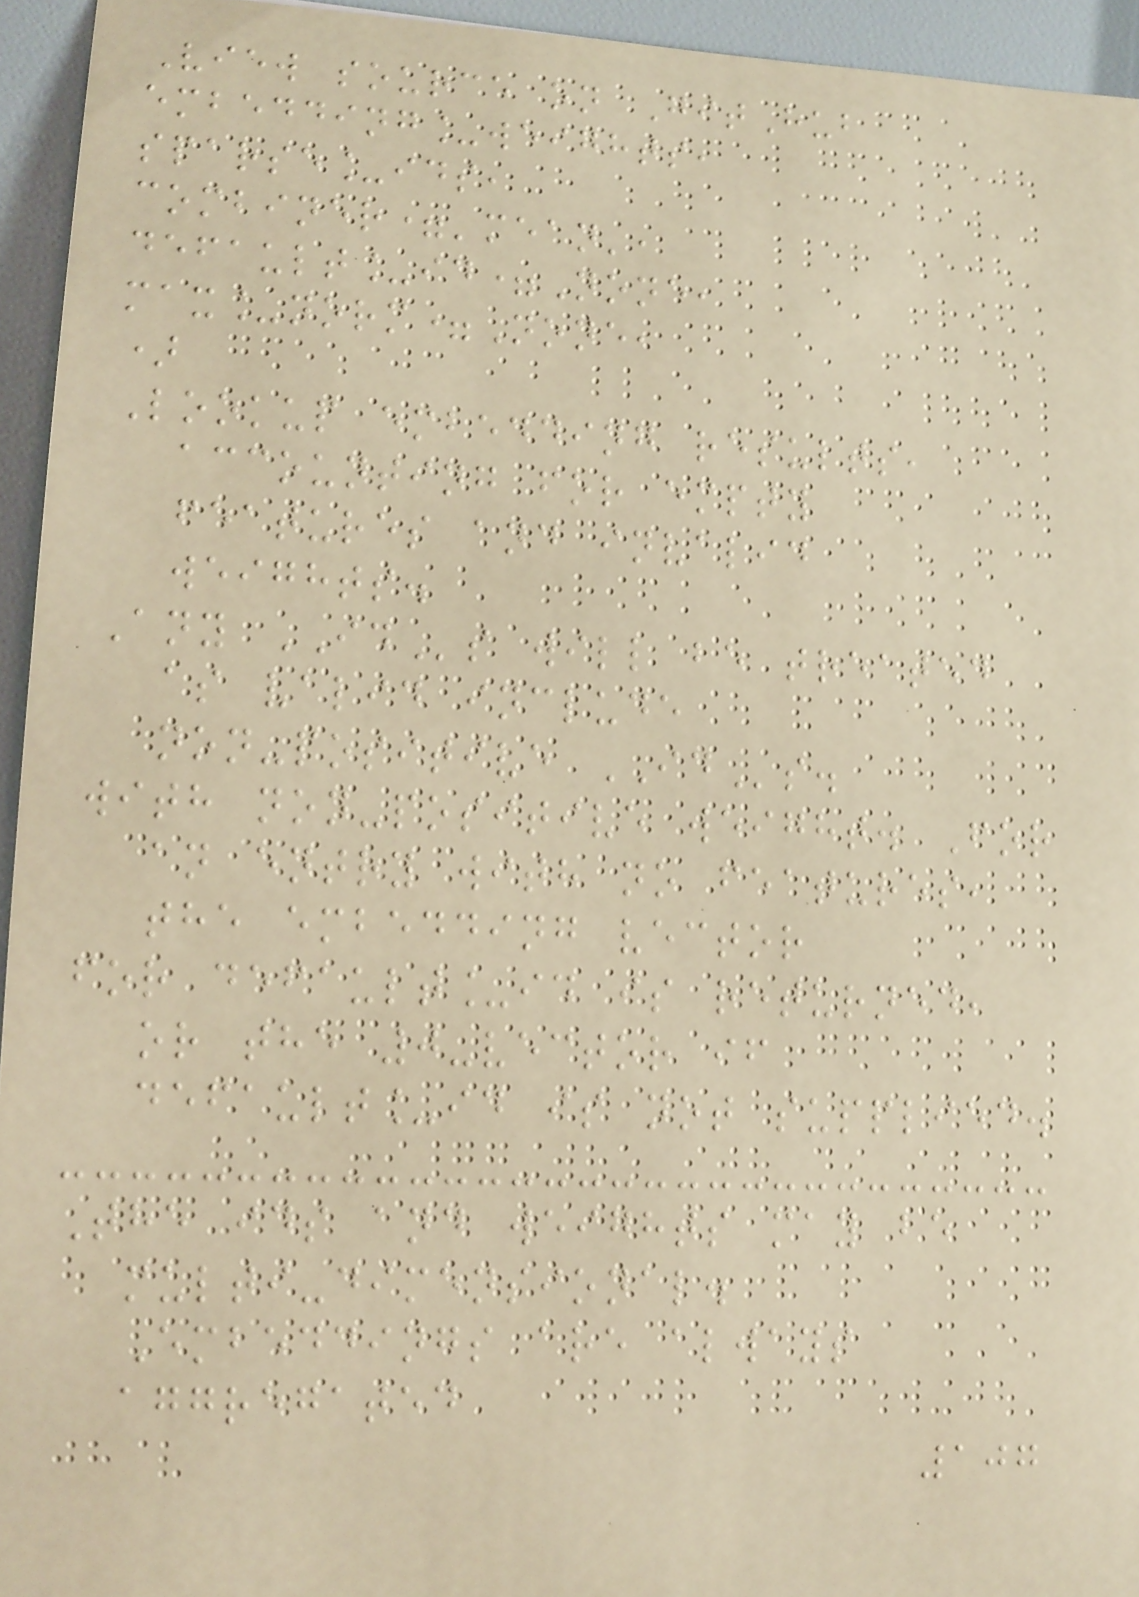View source on GitHub
embedding_weights,
sparse_ids,
combiner='mean',
default_id=None,
max_norm=None,
)
Lookup embedding results,
accounting for empty
features and invalid
weights.
Any IDs will be treated
as valid include
non-positive IDs.
with non-positive weight. For
an entry with no features,
the embedding vector
for default_id is returned,
or the 0-vector if
default_id is not supplied.
The ids and weights may be
multi-dimensional.
Embeddings are always
aggregated
107
